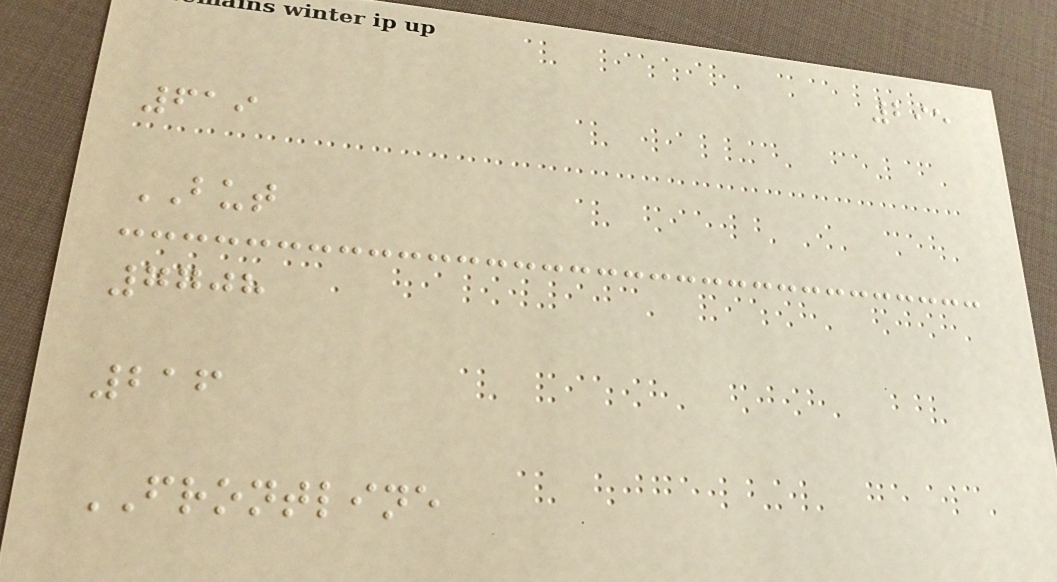295
619
BUT
7708
216
FRONTLINE
